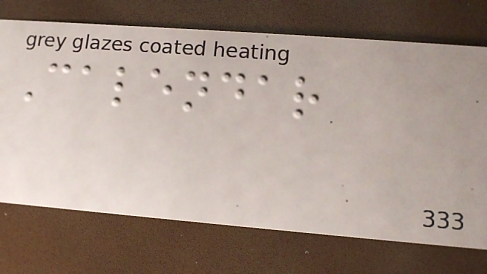Calendar
